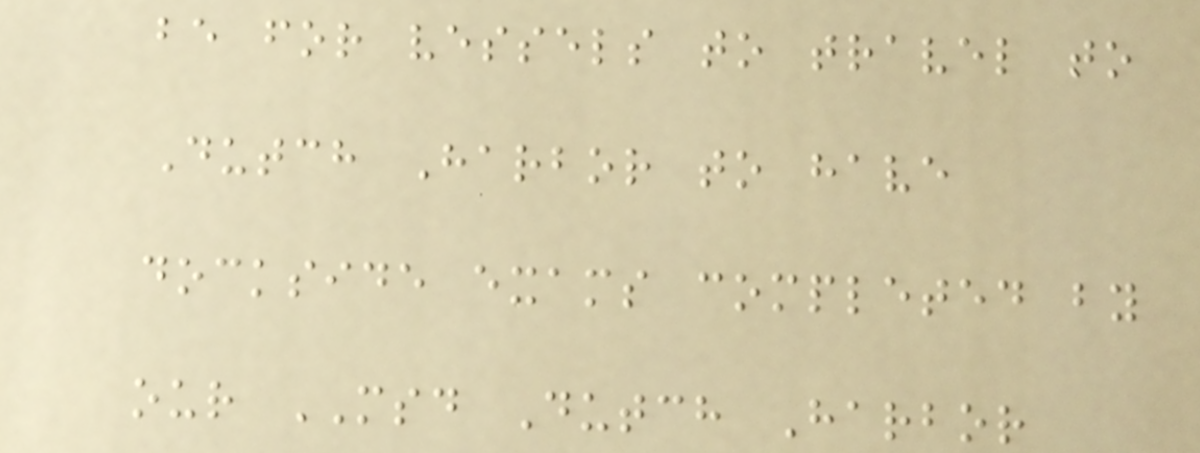be for vessels to travel to
Dutch Harbor to have
dockside exams completed by
our MSD Dutch Harbor
